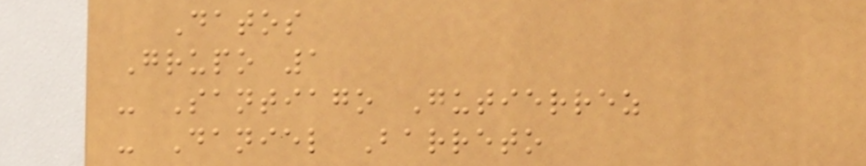Datos
Grupo 1
- Santiago Gutierrez
- Daniel Barreto
